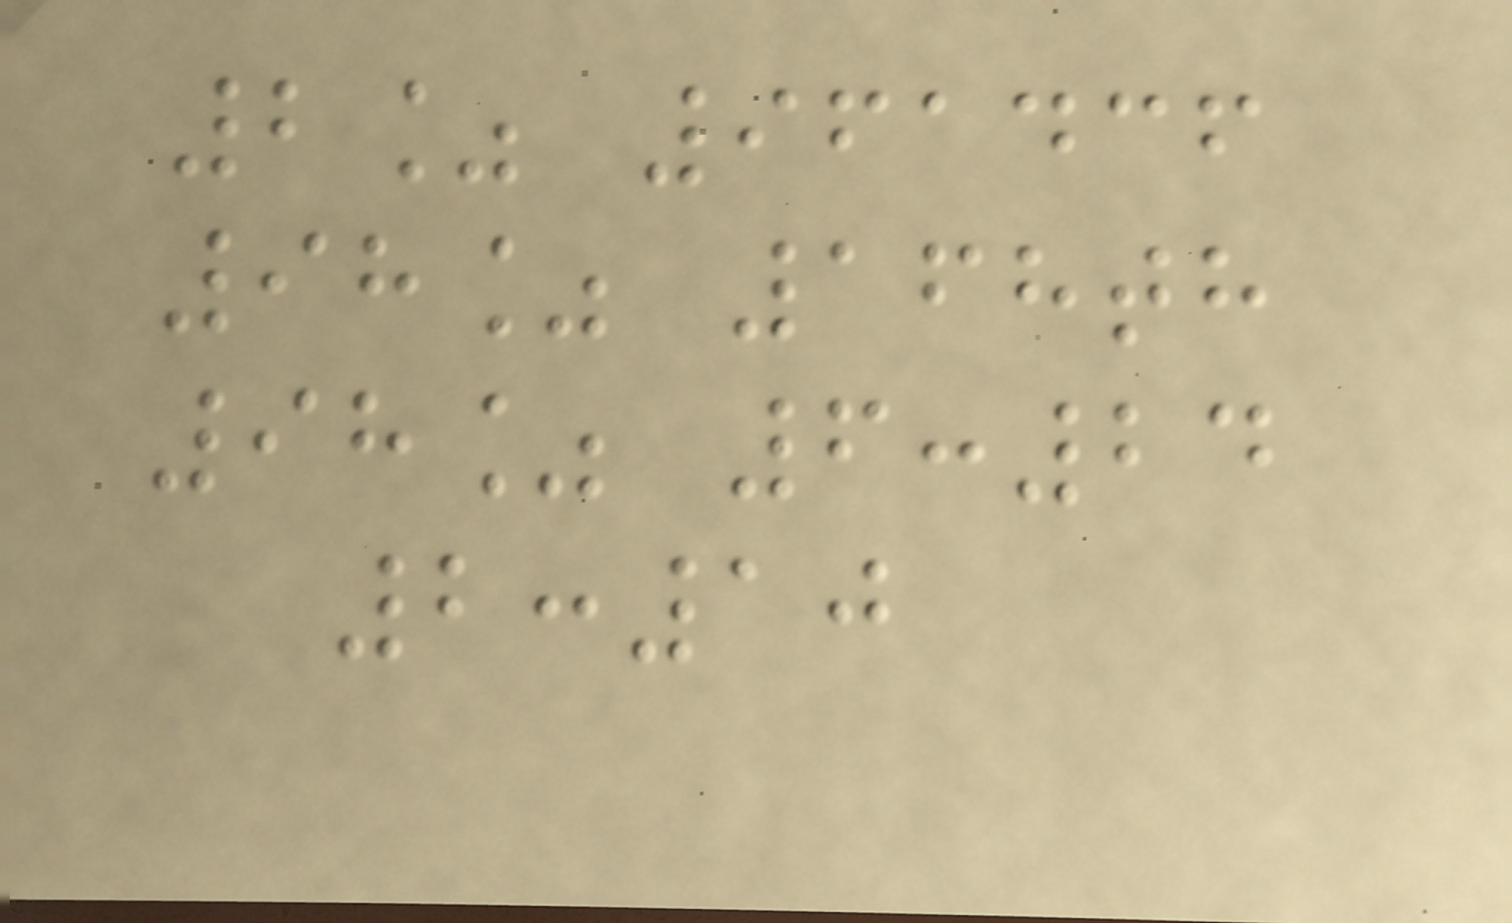2% 961436
98% 168th
98% 6:24
2:10
